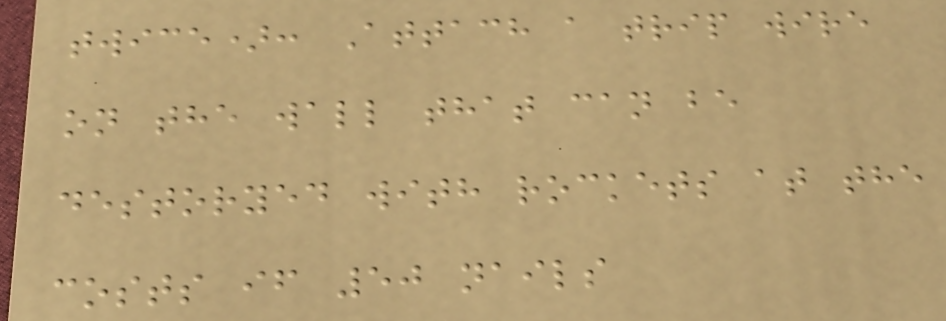twice): Attach a trip wire
on the wall that can be
destoryed with rockets at the
costs if 50 nails
